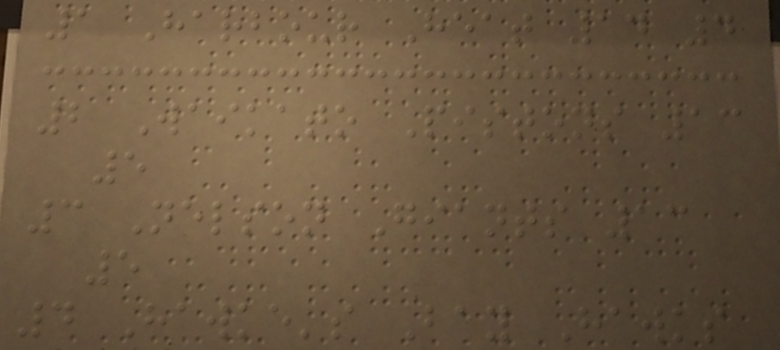1 Harbour Heat 14 4
2 Waikato Pistons 13
5
3 Nelson Giants 13
5
4 Hawke's Bay Hawks
